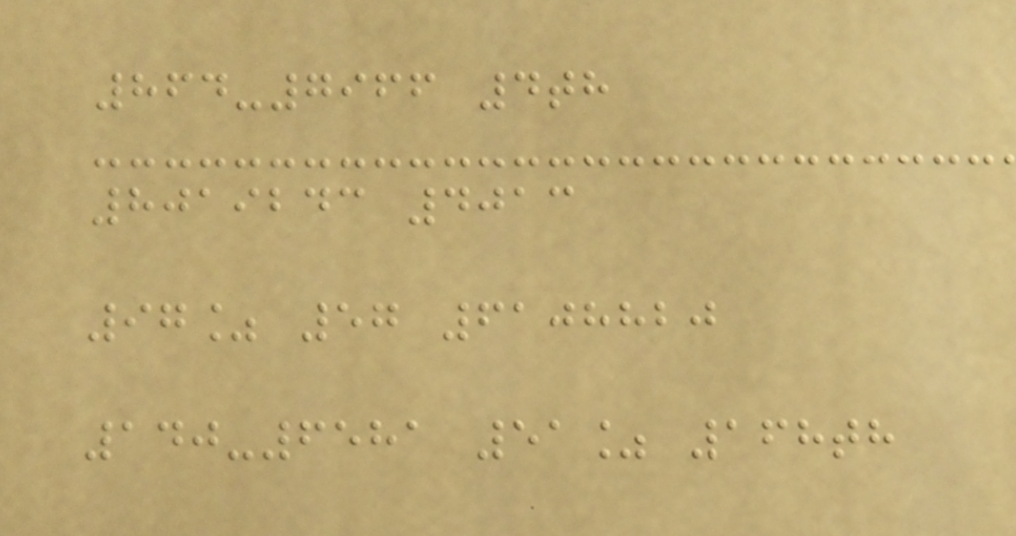864-7966 4th
8019243 4013
97% 57 6108820
140-6581 51% 168th
